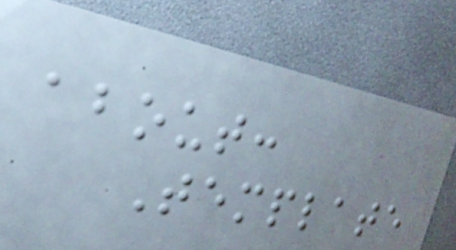about:
Template
